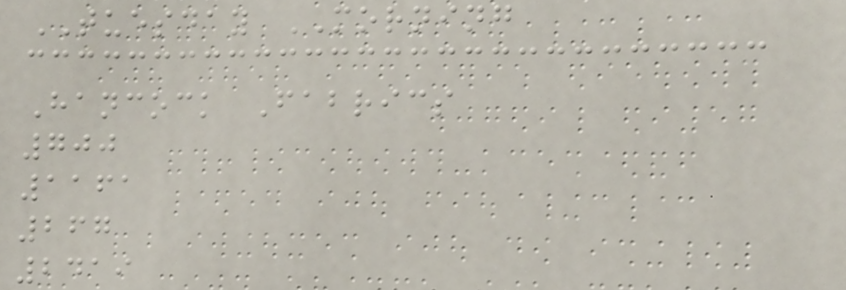TUESDAY MORNING
Hancock Fabrics
700
1161
267
2419
